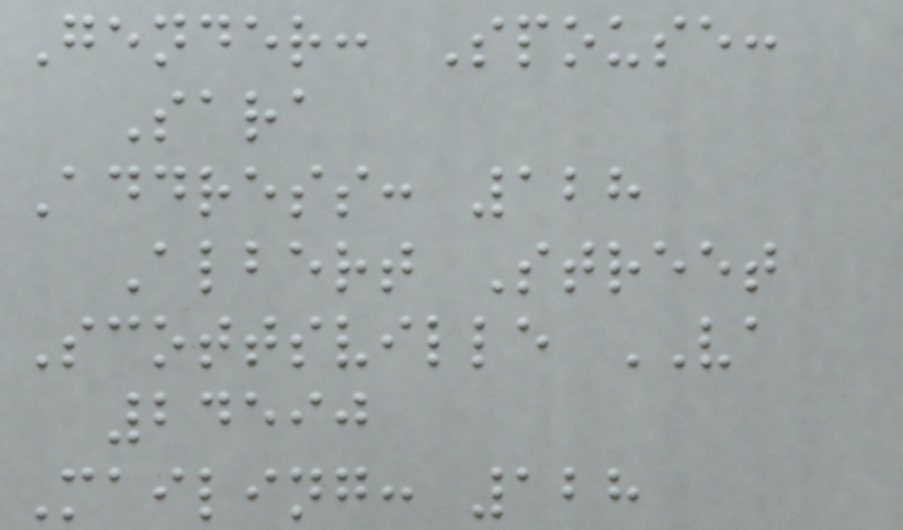Gender: Spouse:
Sara
Address: 128
Albert Street
Scottsville VA
24590
Mailing: 128
